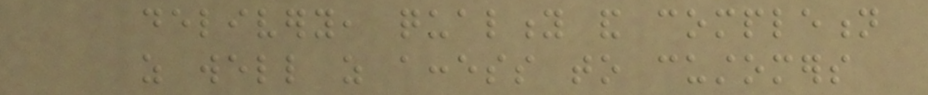delivery, quality and completion
as well as access to customers
